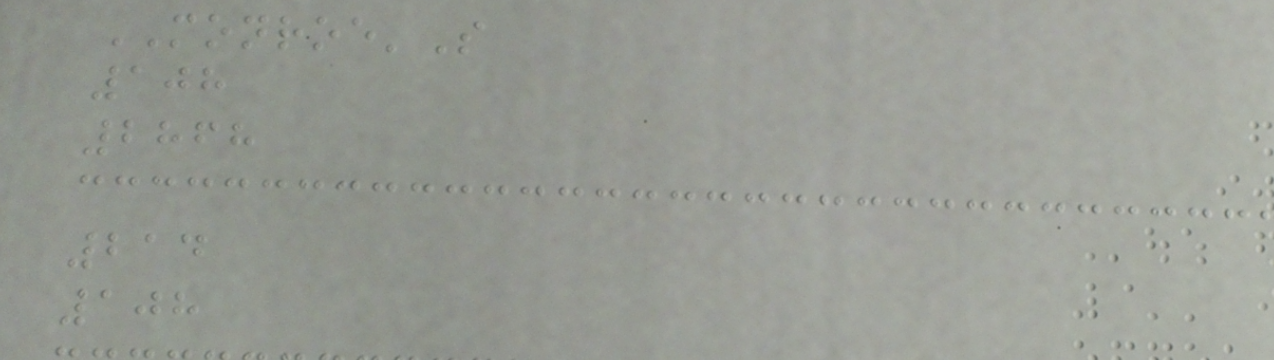MONROE'S
108
2868
214
108
